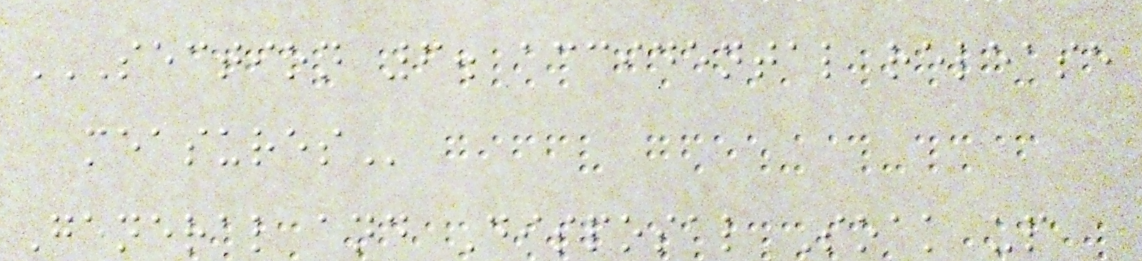SECTION 6. ACCIDENTAL RELEASE
MEASURES
General and Disposal Soak up
